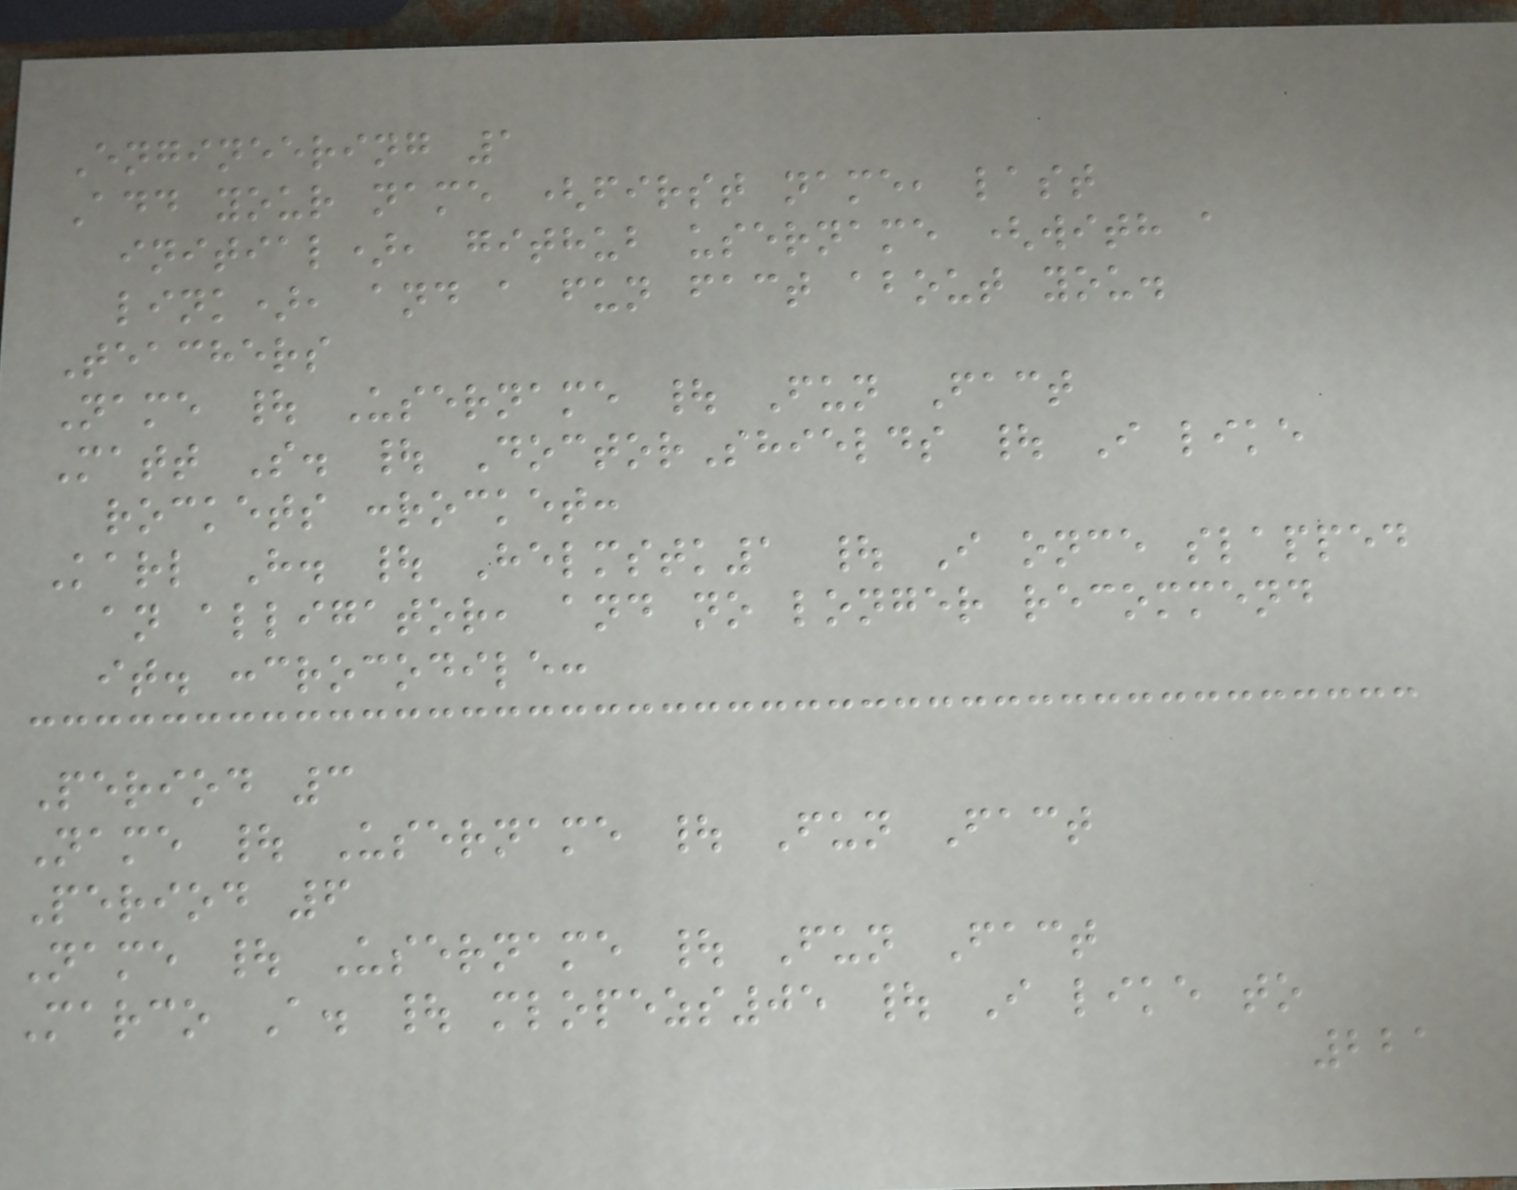Engineering 1
Add your name (first name, last
initial), github username (with a
link), and a fun fact about you.
Teachers
Name | Username | Fun Fact
Matt S. | DoctorShields | I like
rockets :rocket:
Karl H. | Helmstk1 | I once slapped
an alligator, and no longer recommend
it. :crocodile:
Period 3
Name | Username | Fun Fact
Period 6
Name | Username | Fun Fact
Marco A. | mlopezs05 | I like to
221
